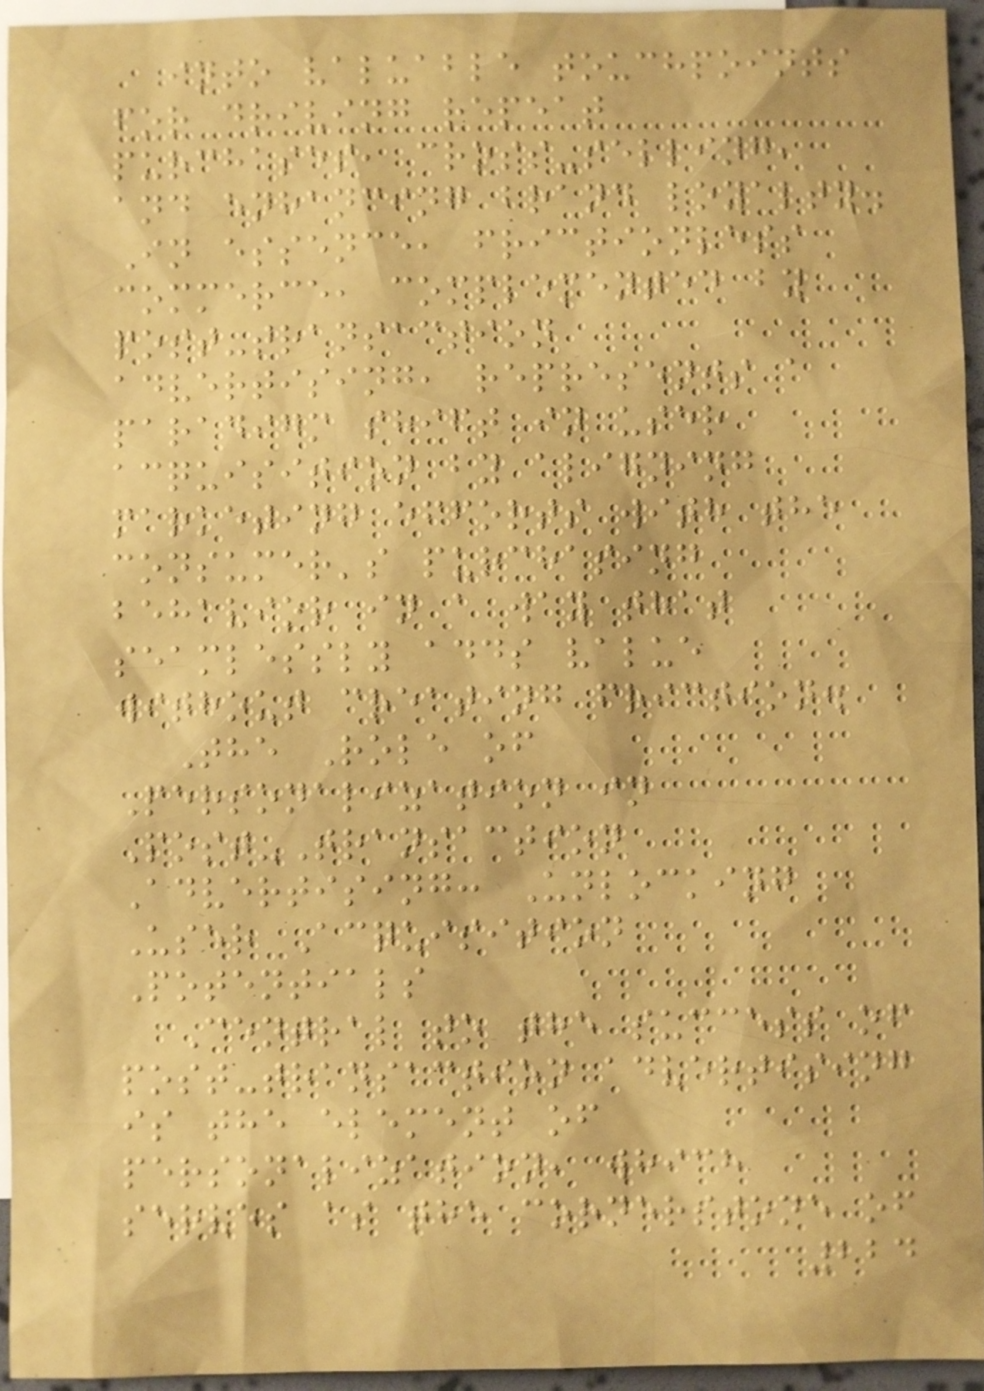into valuable touchpoints
for driving repeat
purchases, cross-selling,
and enhancing brand loyalty.
In essence, frictionless
commerce, complemented by
post-transaction
advertising, represents a
paradigm shift in user
acquisition by aligning
marketing efforts with the
consumer's purchasing
behavior in a way that
seamlessly adds value
without creating friction.
The Role of
Personalization in
Post-Transaction
Advertising: Unlocking
User Acquisition
Potentials
Central to the success of
post-transaction advertising
is the element of
personalization, which
serves as the cornerstone of
224
